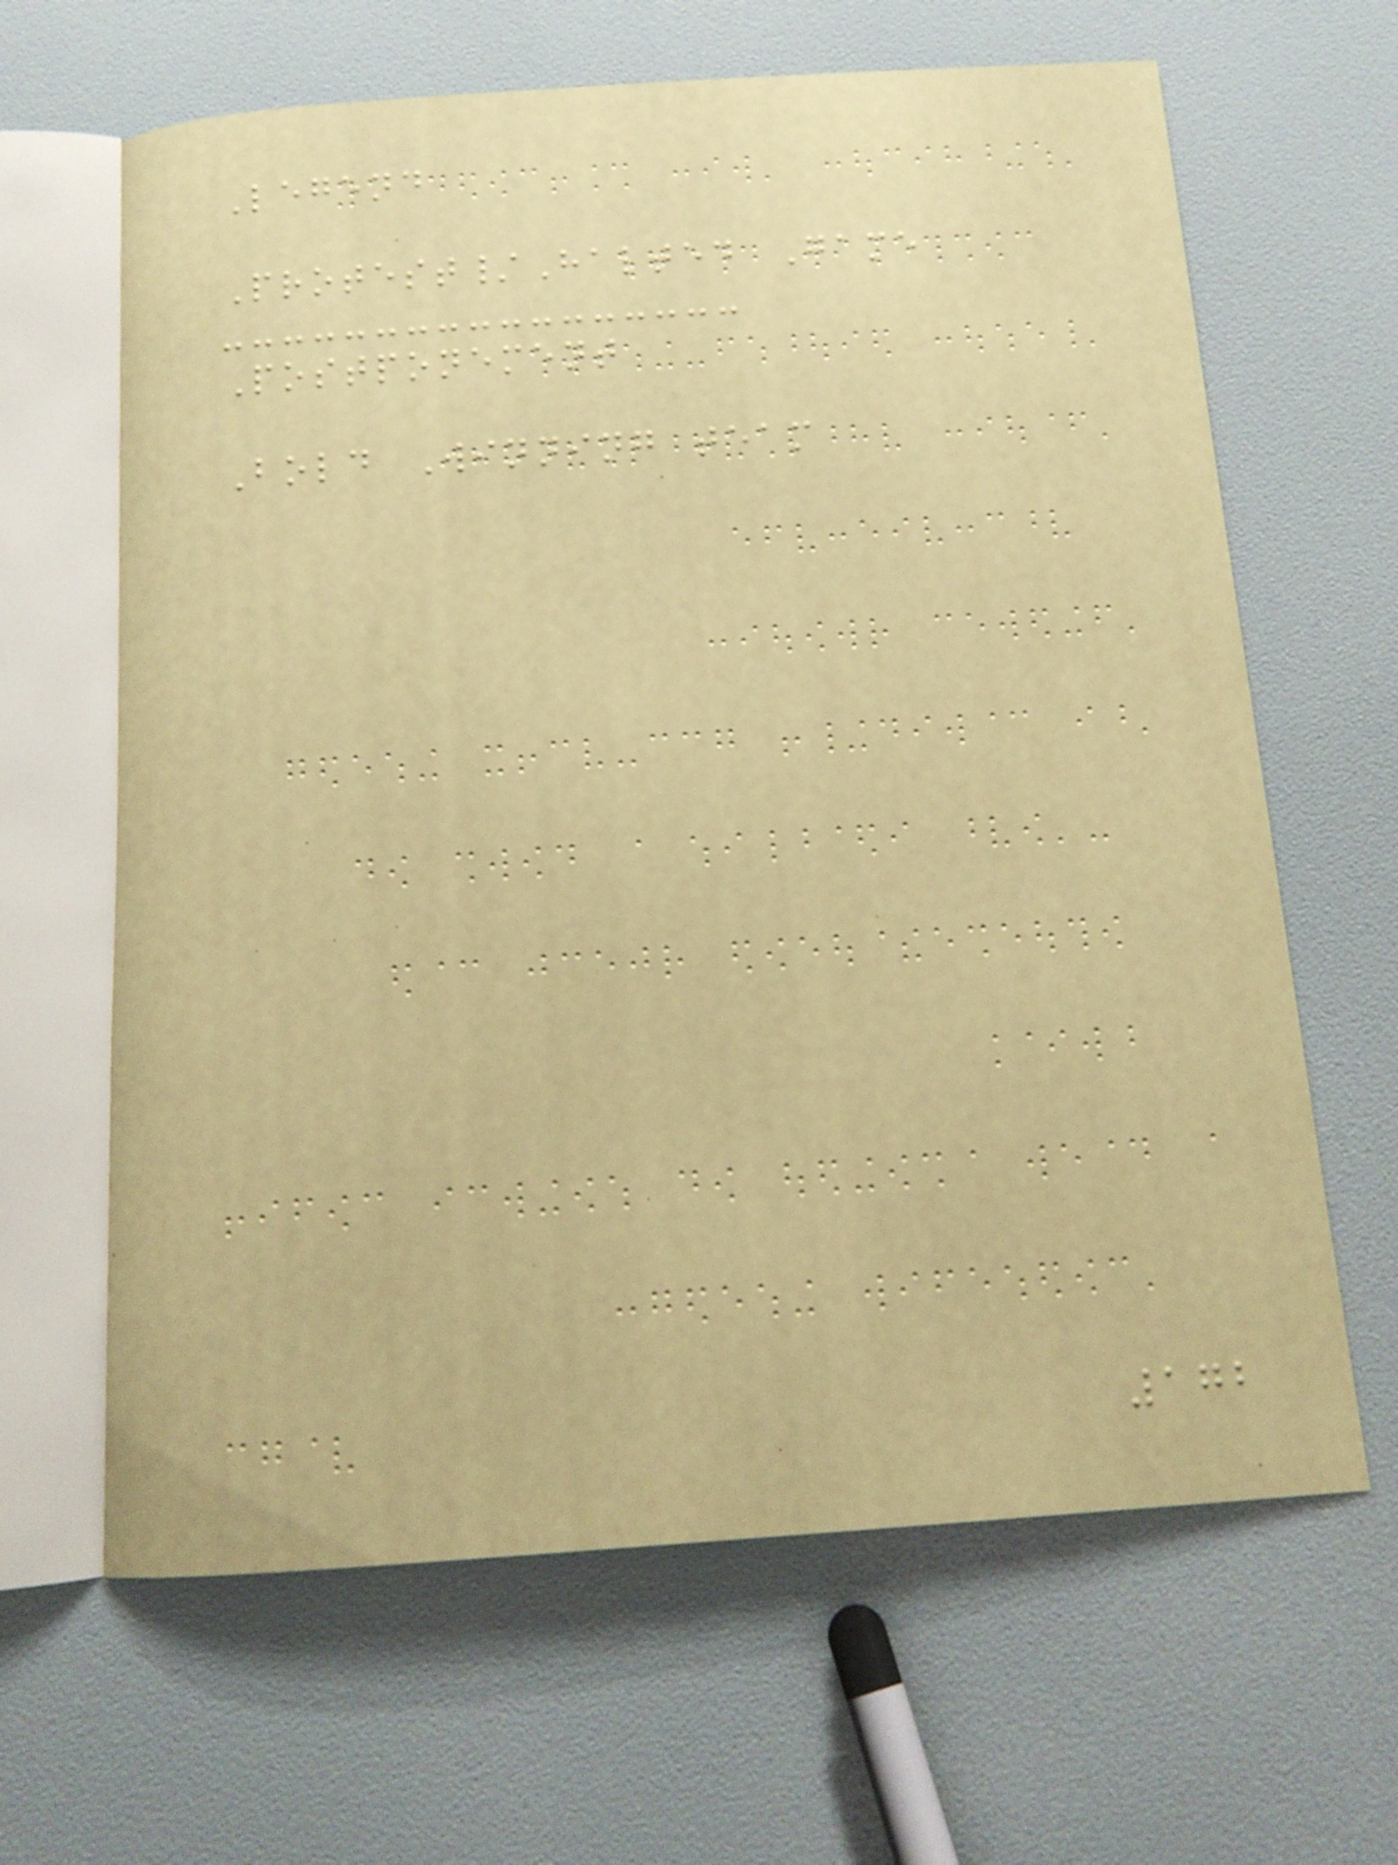Legend
Protest/Halted Game
Postponement
Bold Winning team
172
